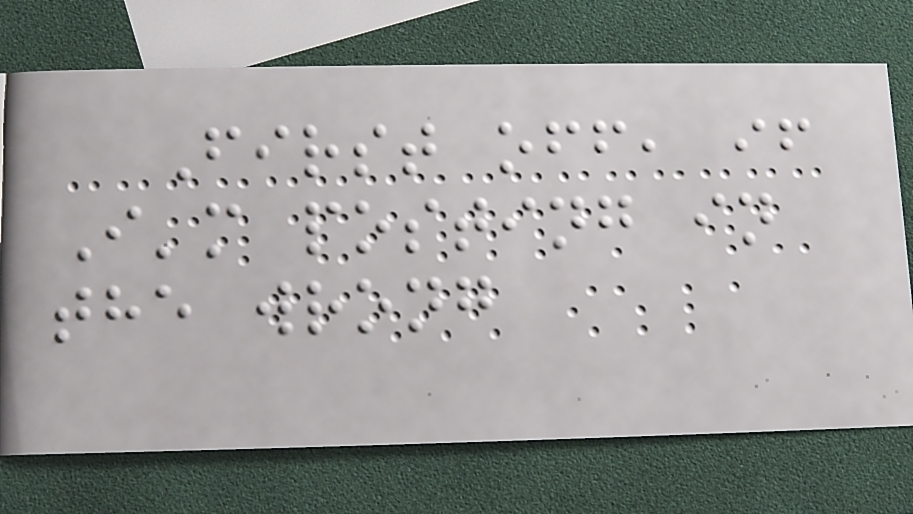First off, if
I'm posting in
the wrong
